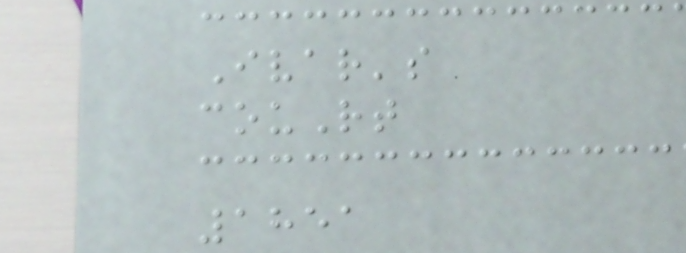Ivar's
couRt
1851
